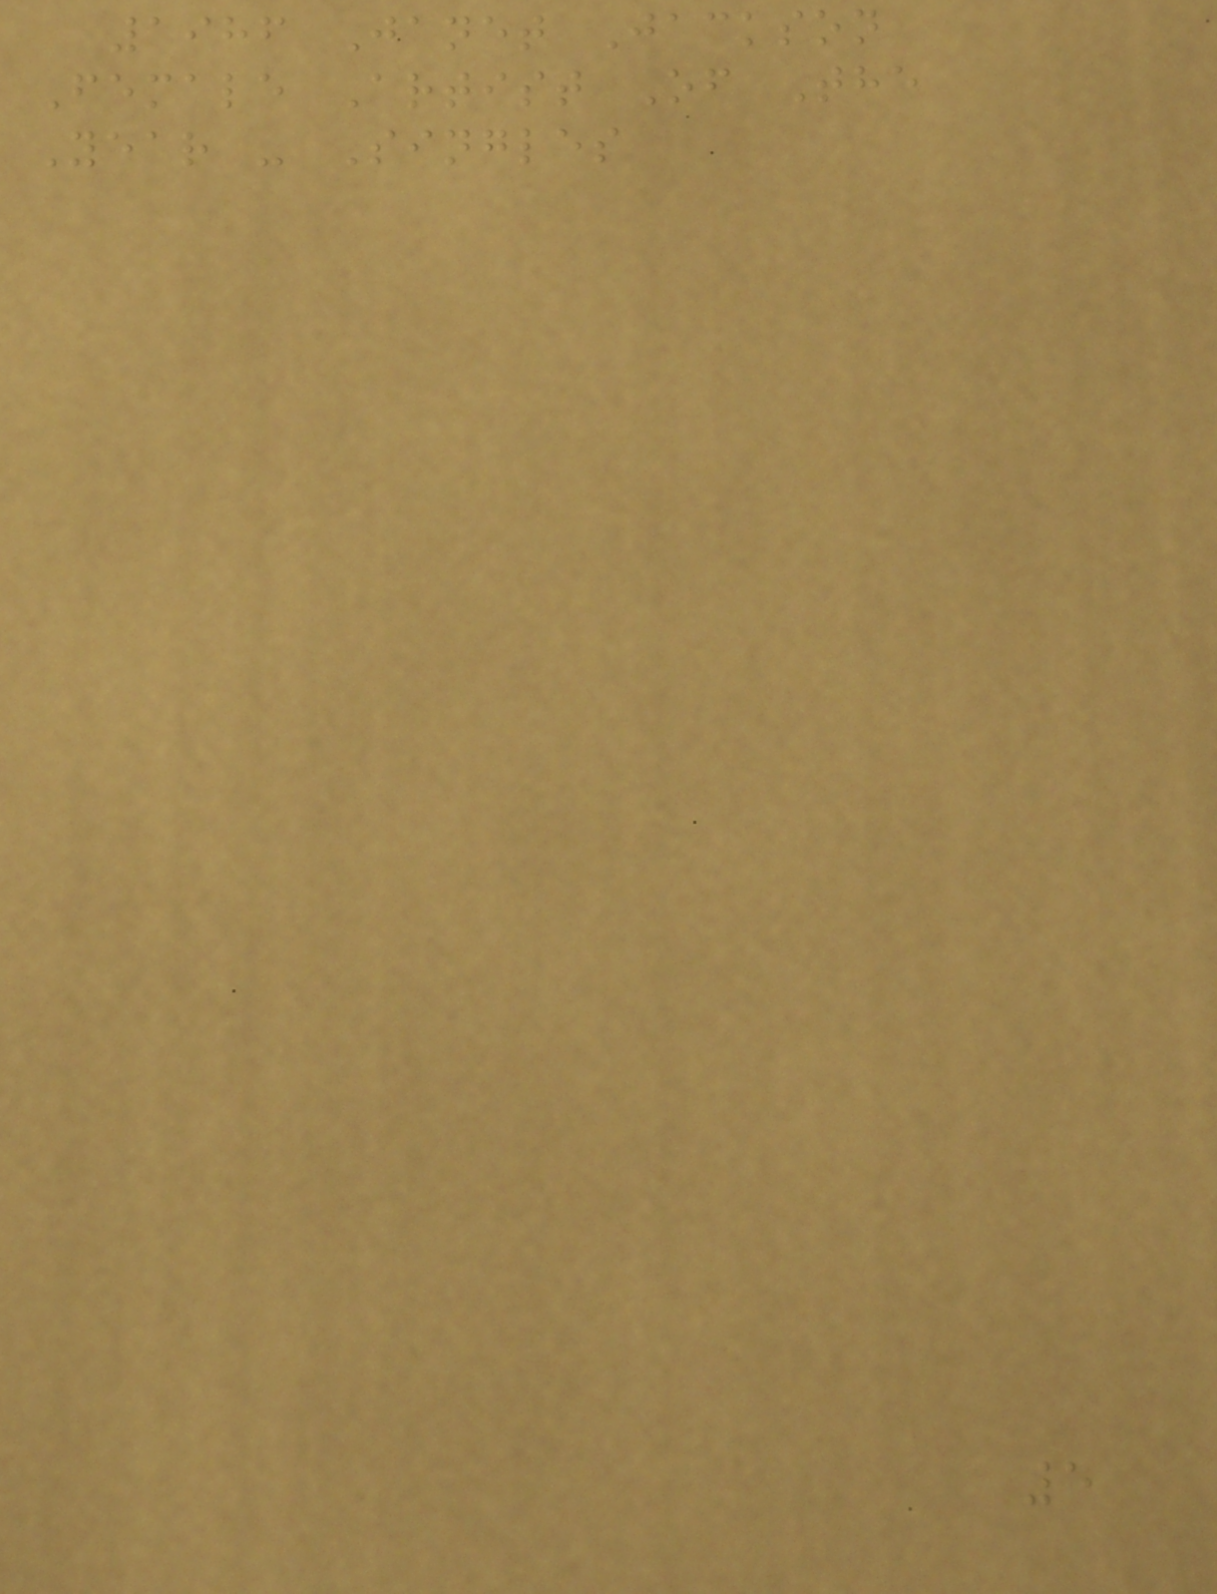1986 Janet Jackson
Female Artist Of The
Year - Singles
5
